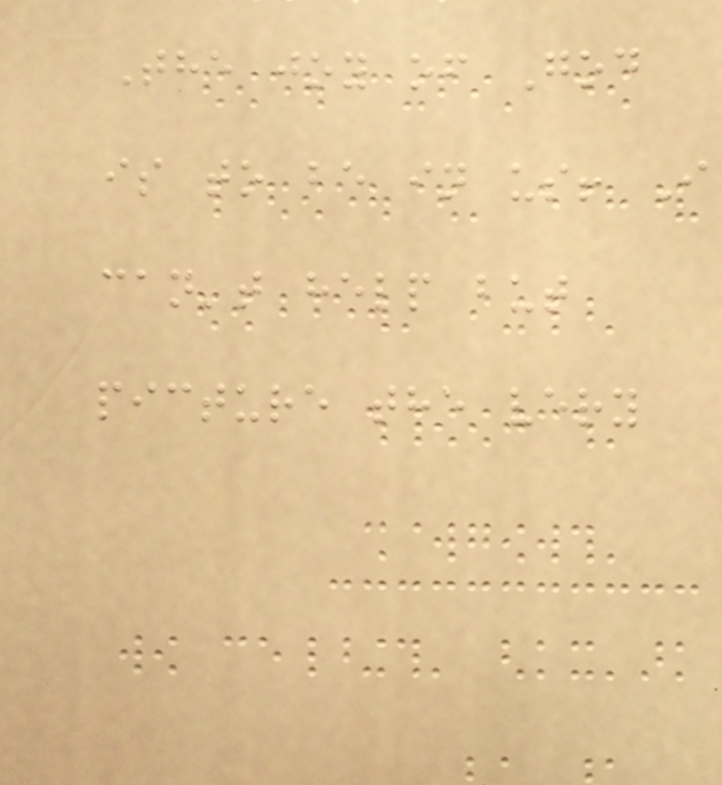The joy of God
is to be in us! I
can't help but
picture the very
